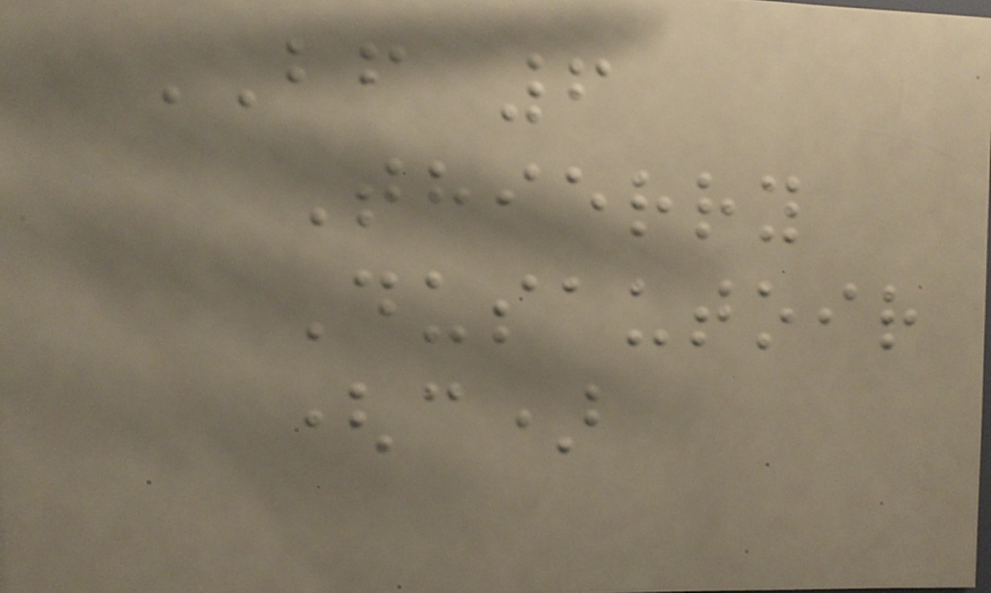BF 6
Thierry
Dusautoir
(c)
